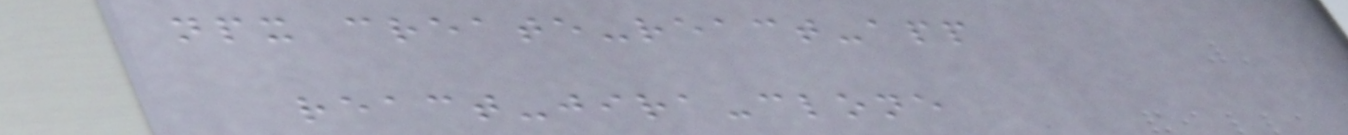npx create-react-app
react-jira-clone
